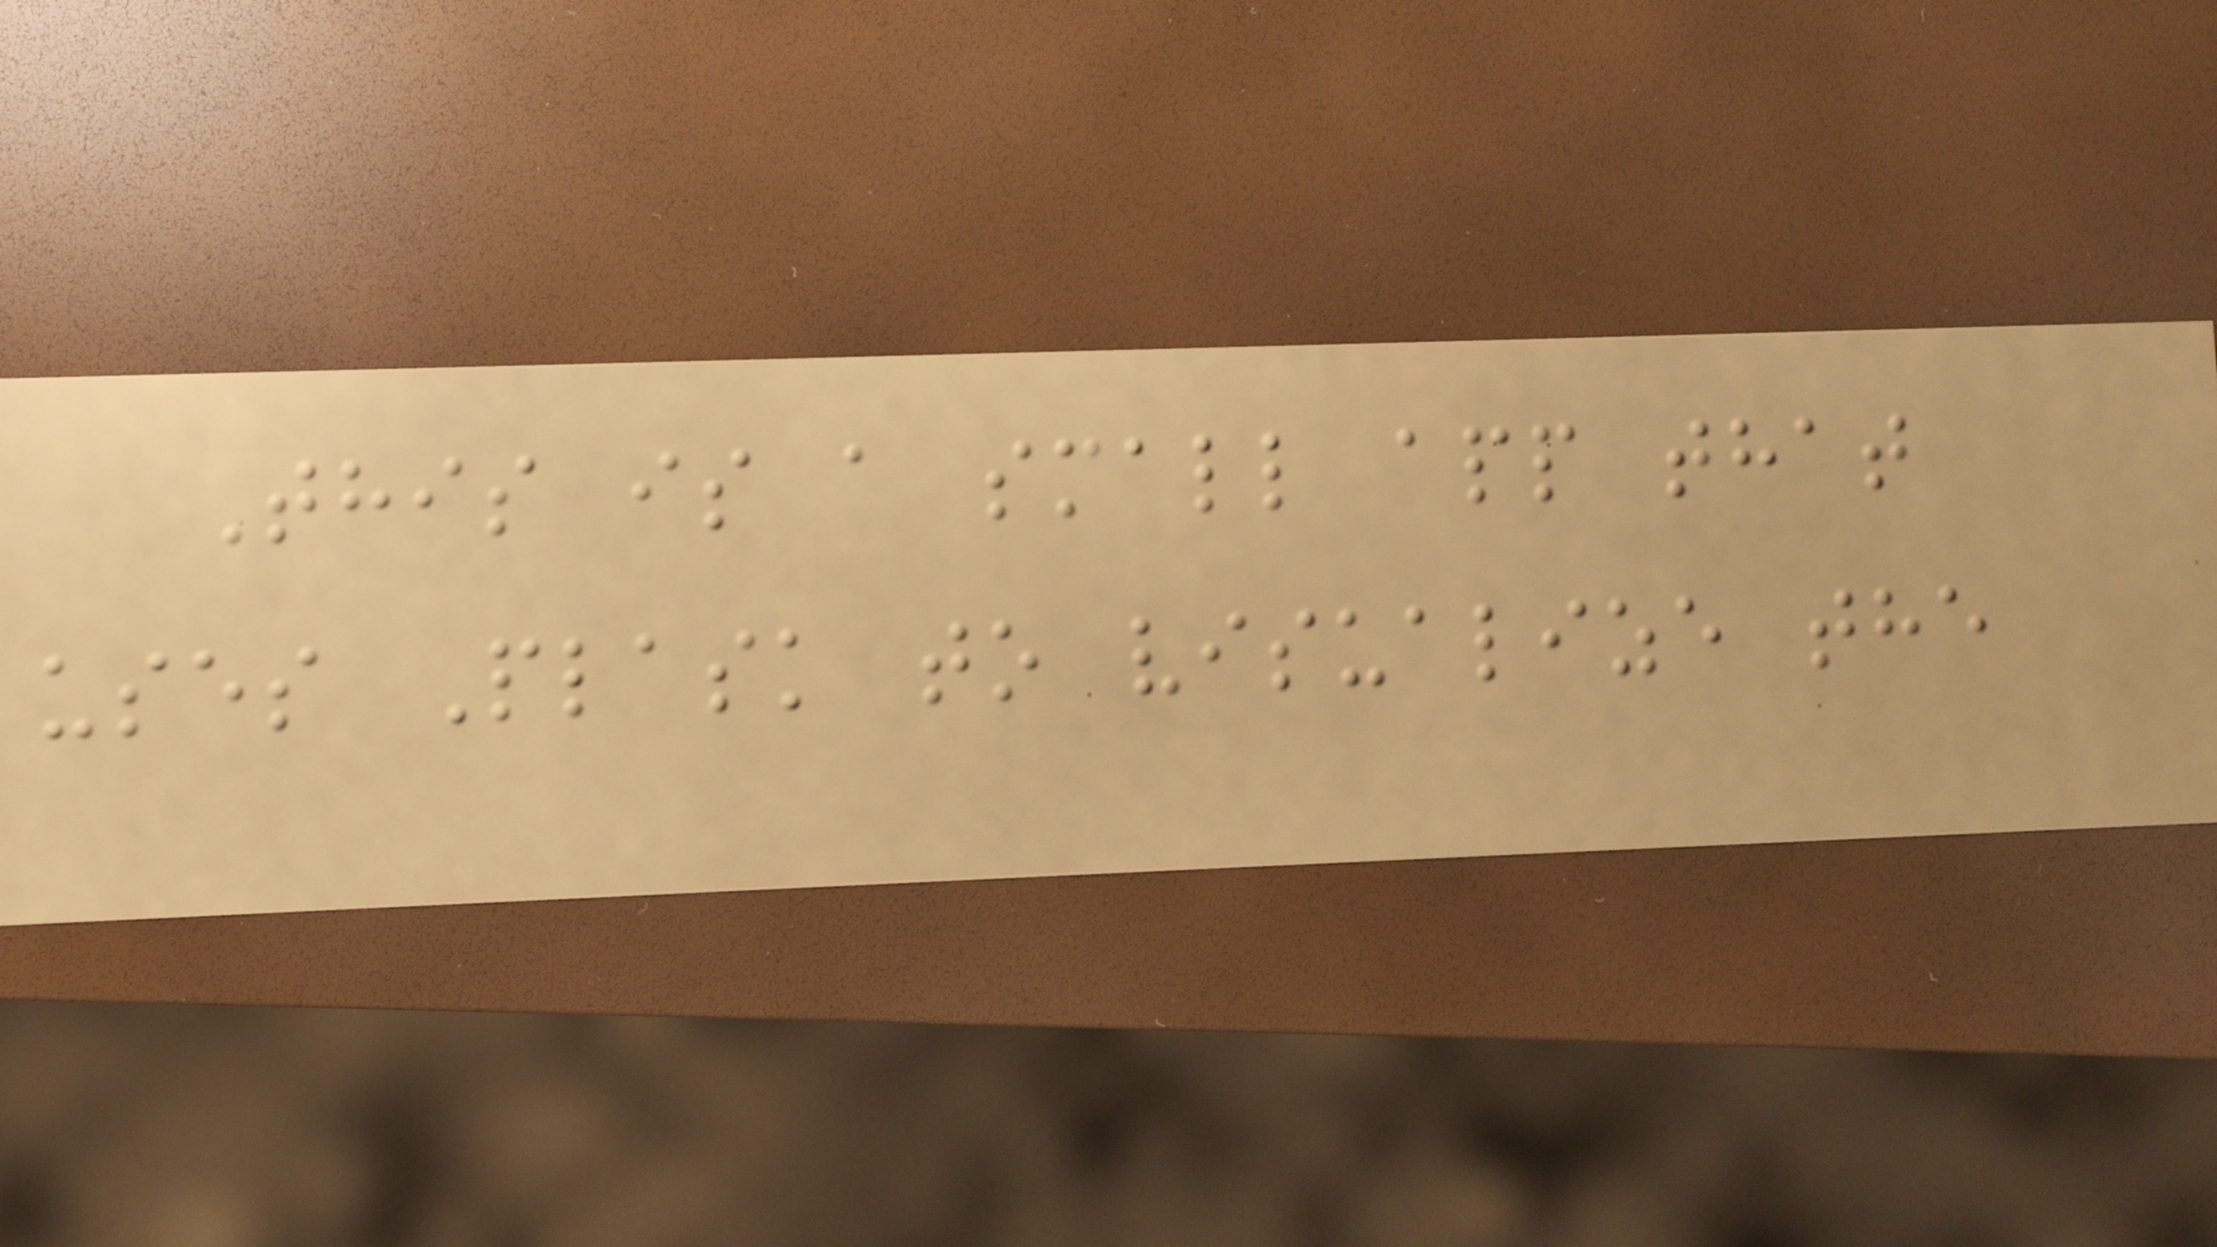This is a small app that
uses Plask to visualize the
